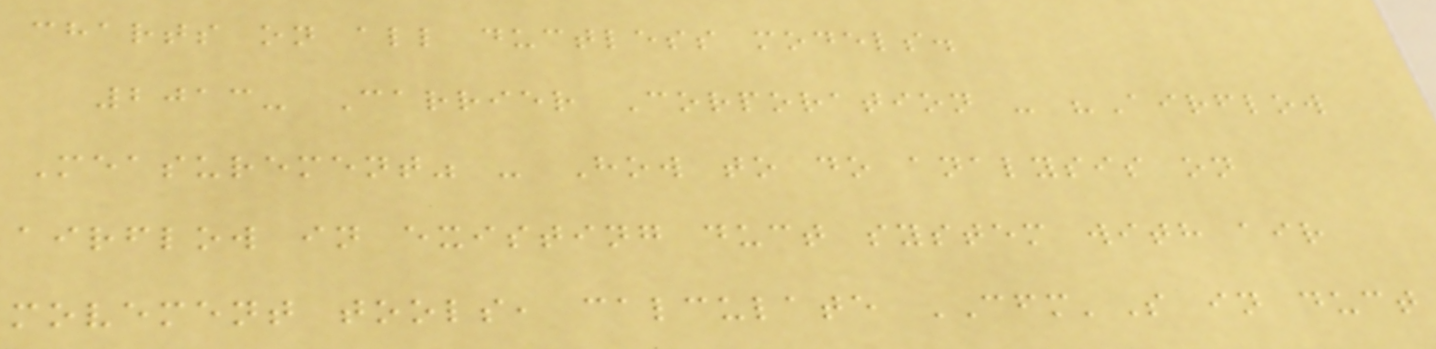charts on all ductless models.
2013- Carrier Corporation - "Airflow
Measurement" - How to do analysis on
airflow in existing duct system with air
movement tools, calculate CFM'S in duct
